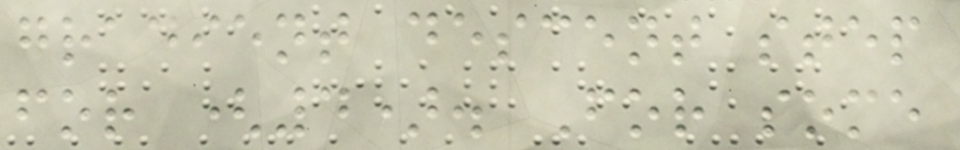gradient descent step
for (4). For some
